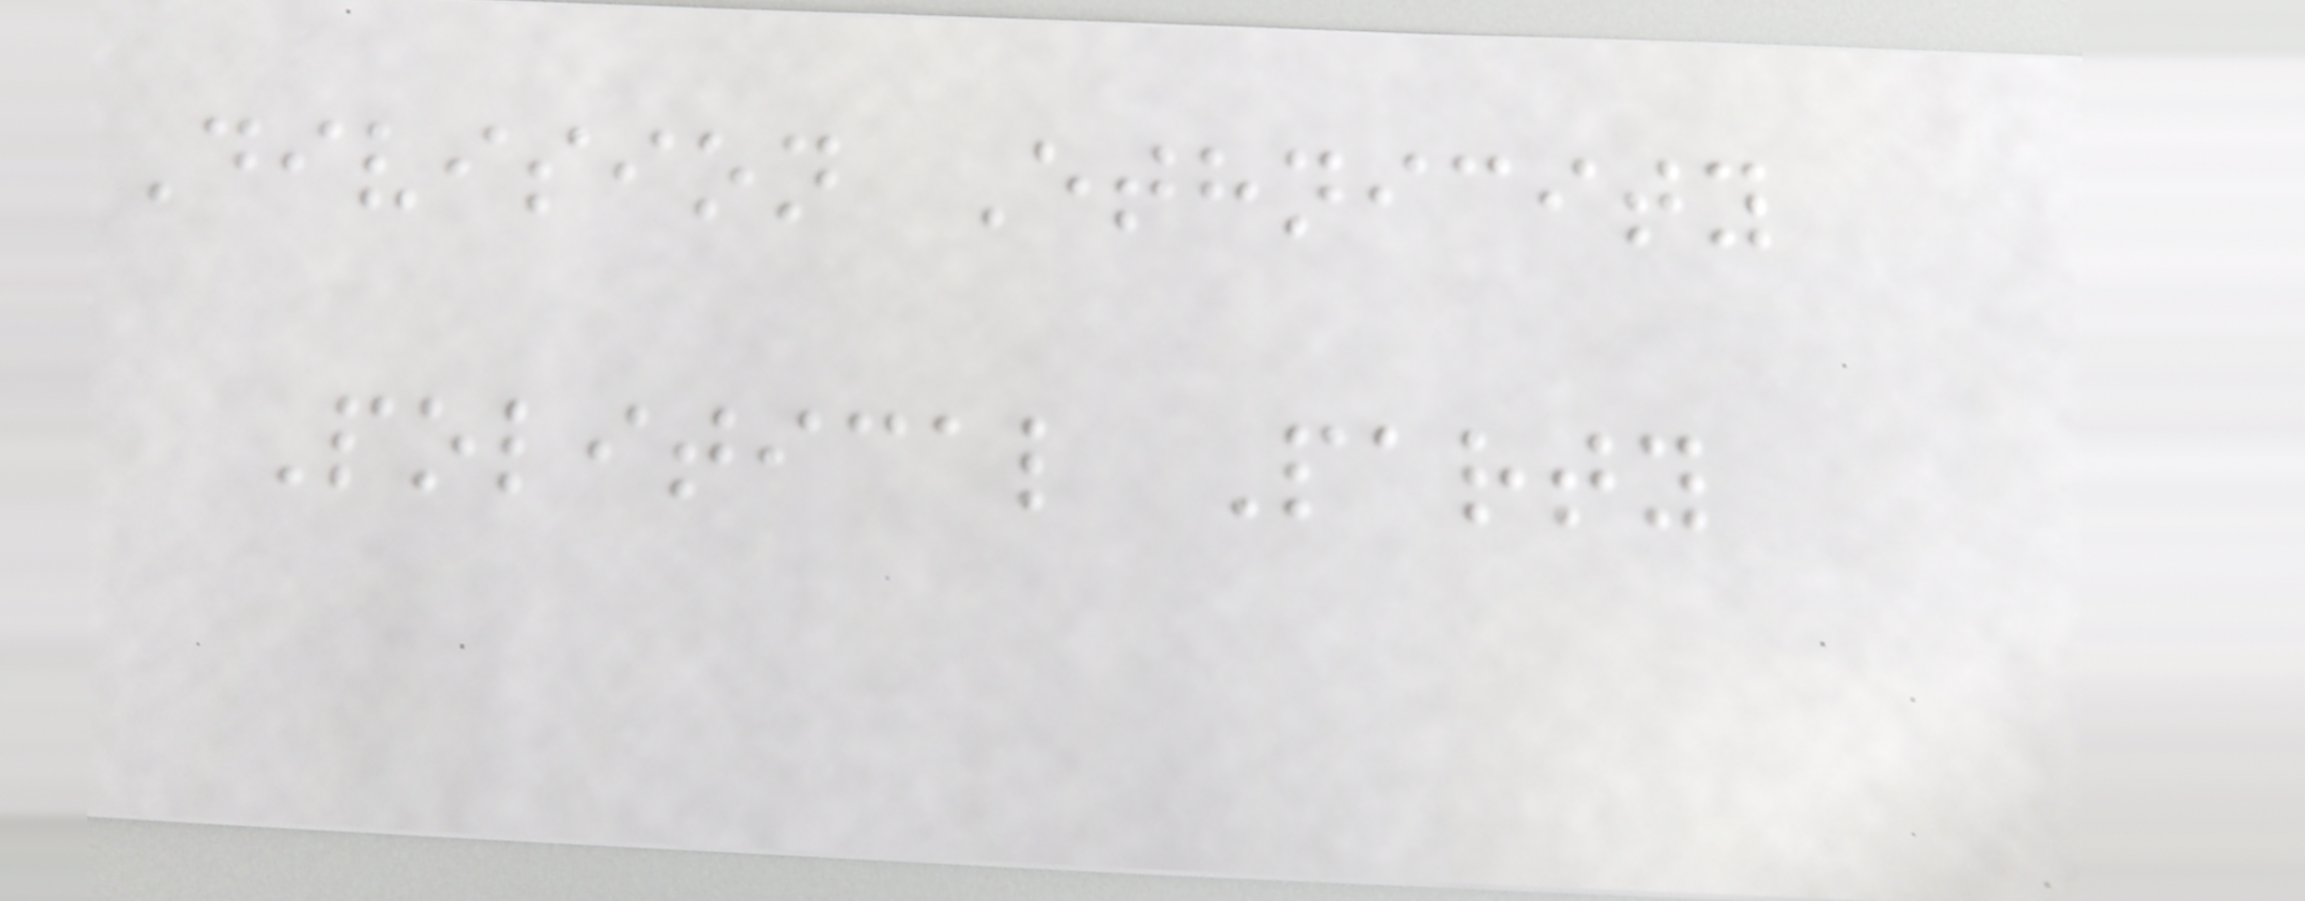Division Ethnicity
Political Party
